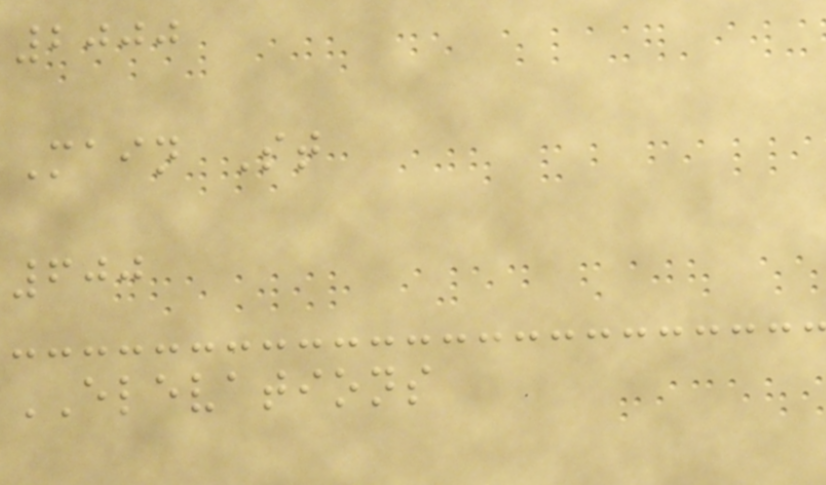2000
Main St
600
ELEVATIONS
